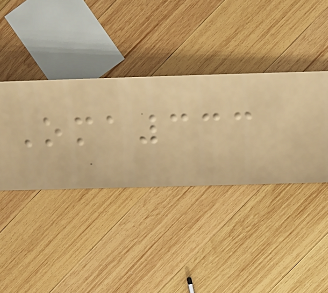Oma333
